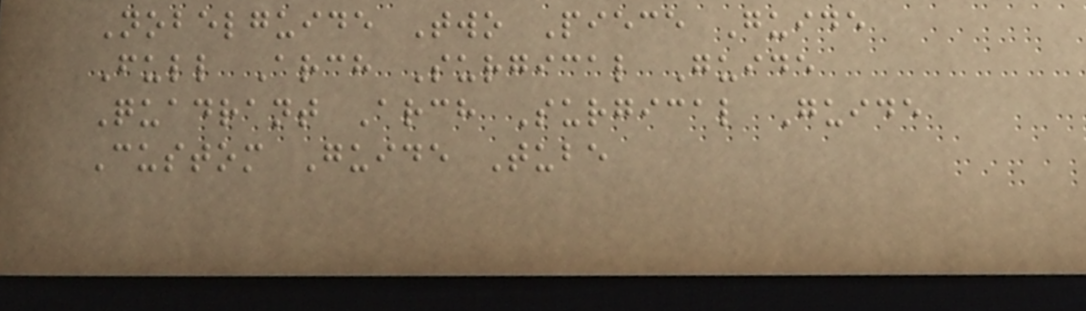Nobelguide Two Piece Guide
Full Arch Surgical Guide
Quadrant Arch Surgical Guide
Custom Guide Tube
